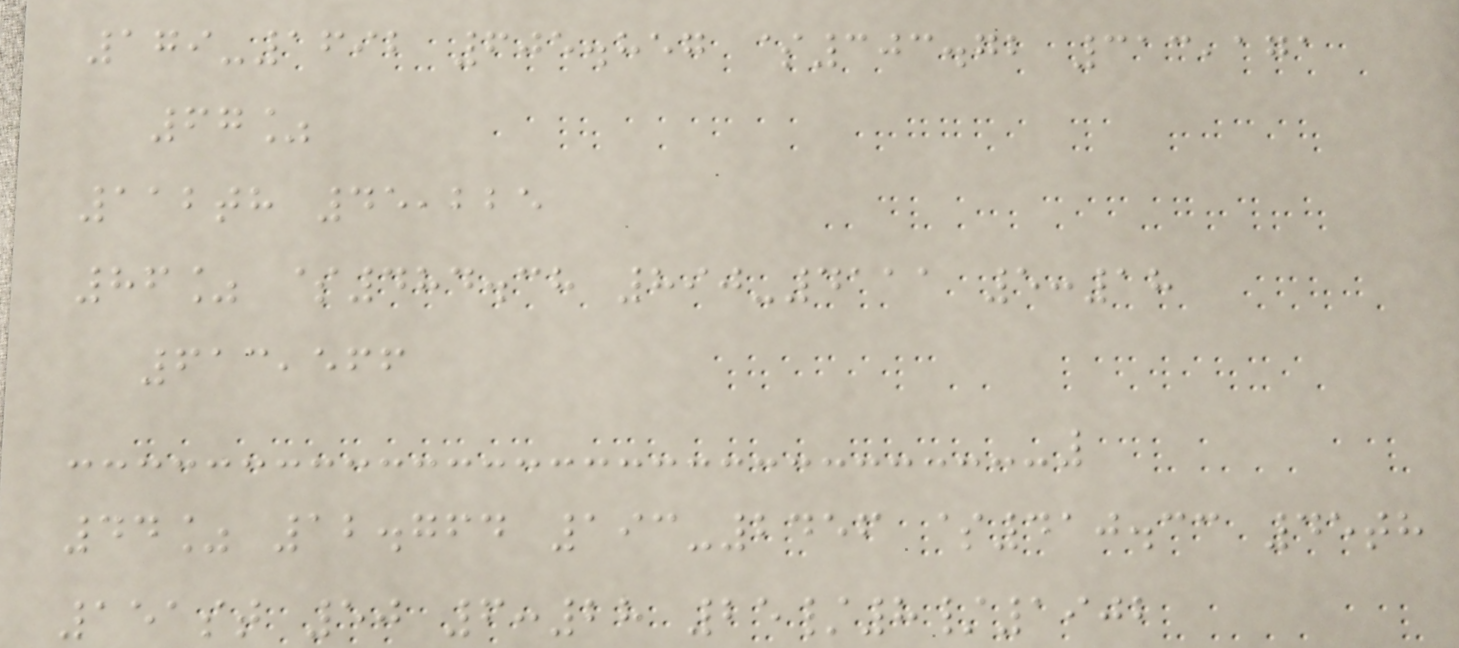179-1692 605.857 $303.72 313,171
67%
112th 45,225
86% $484.38 890-4111 5:18
613,566
44% 12.764 193-2456 $410.33 45th
151st 50 6:28 25/8/1902
